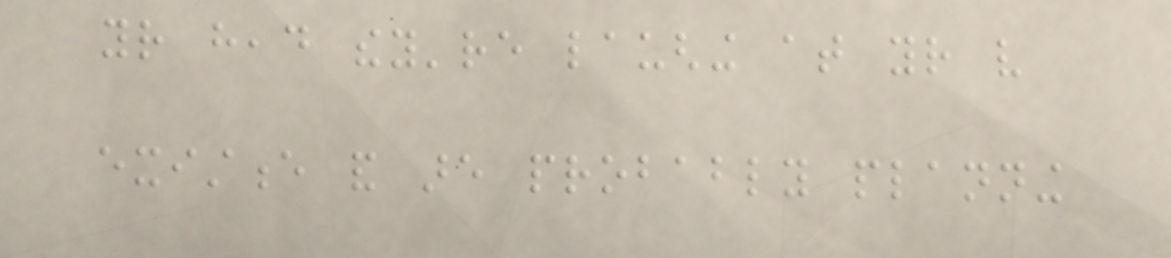your head they're laughing at your very
existence and are probably planning
